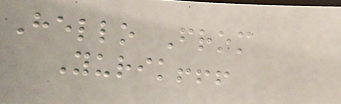Hello From
Yurik!!!
